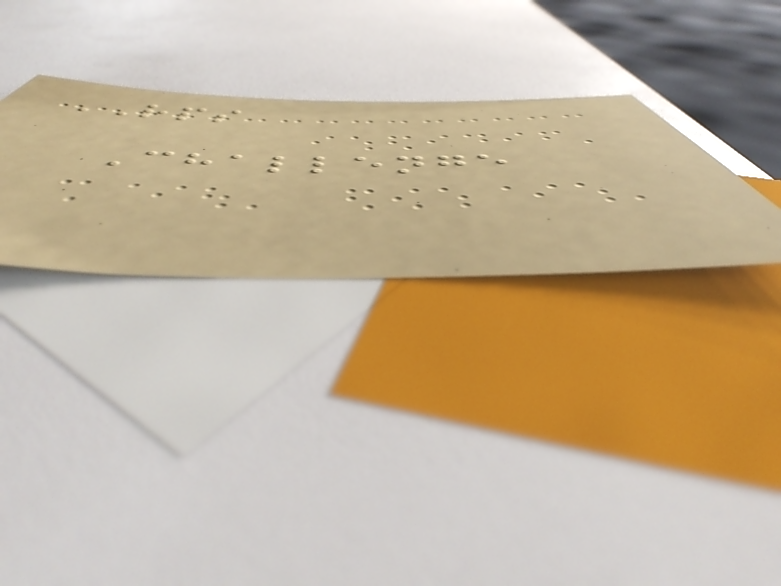RPS
Challenge
